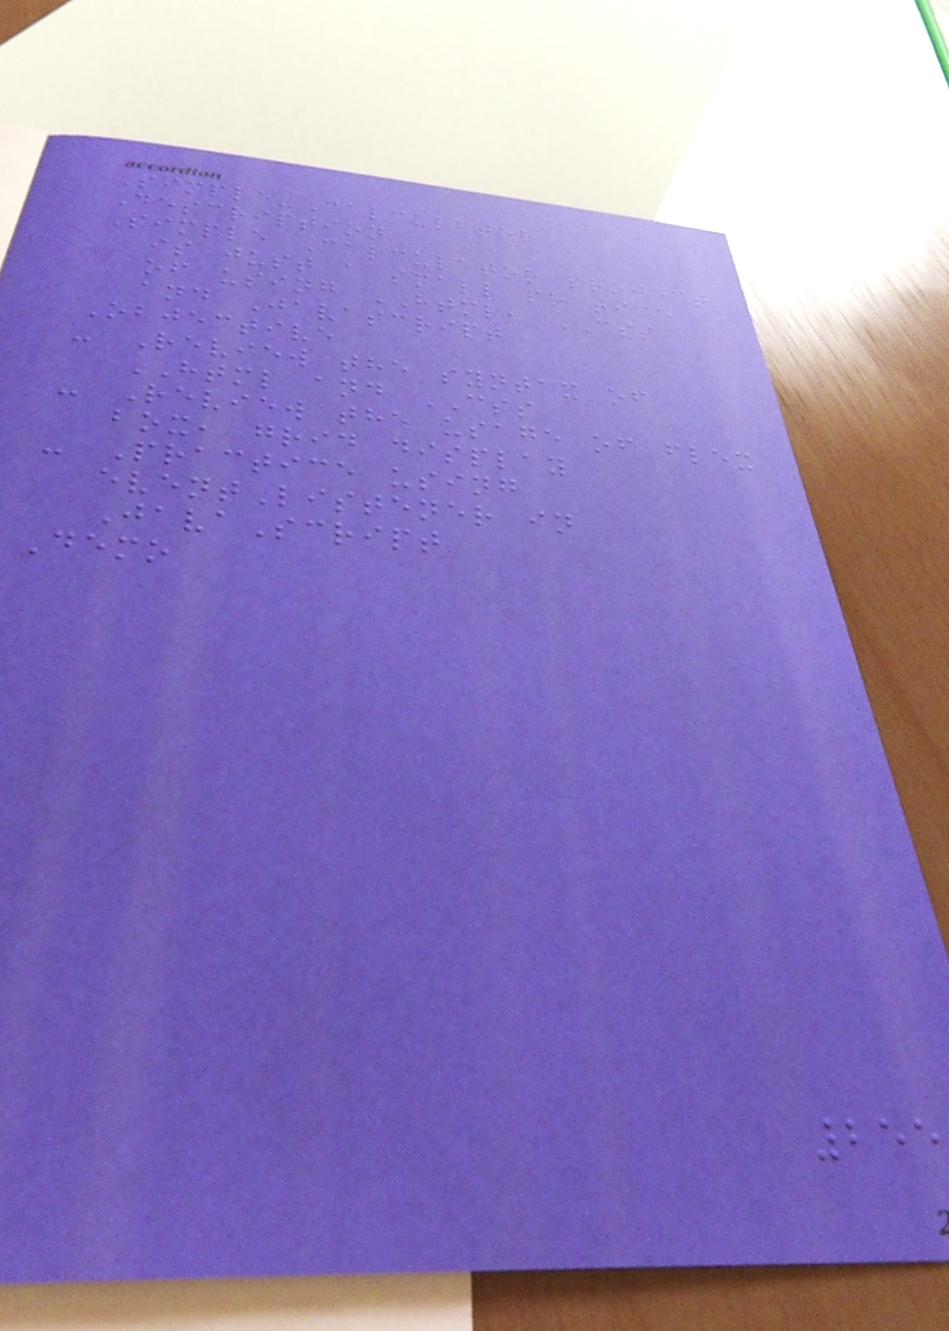Simple-Calculator
Description
Simple Calculator project
is just a small pratice
of using HTML, CSS
and Javascript
Objective
- Review the syntax of
HTML and CSS
- Review the usage of flex
box, grid display
- Practice using
eventListener in
JavaScript
Demo
255
